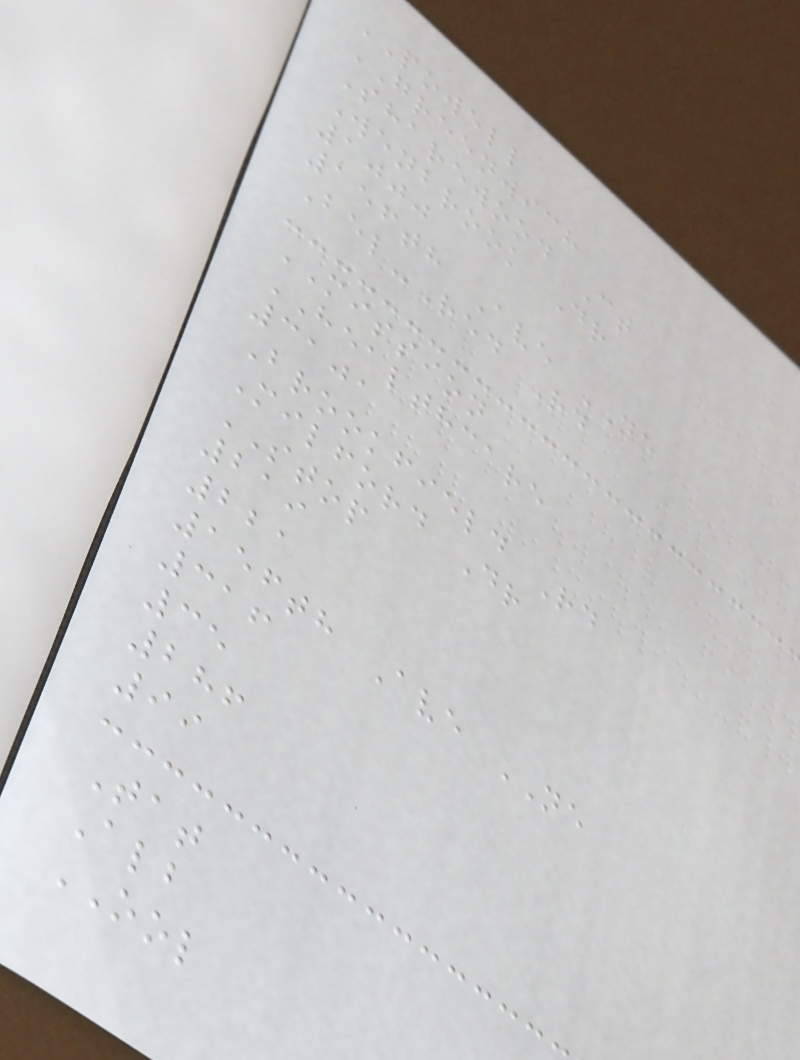POWELL
GREENWICH
Sharewood Ct
Wenbrook Dr
1000
156th Ave NE
Bel-Red Rd
MISSION
HEALTHCARE
3101
Brookfield Rd
Milford Dr
STOP
219
221
156th Ave NE
316
35
286
99
Tat
Alb
OOL
